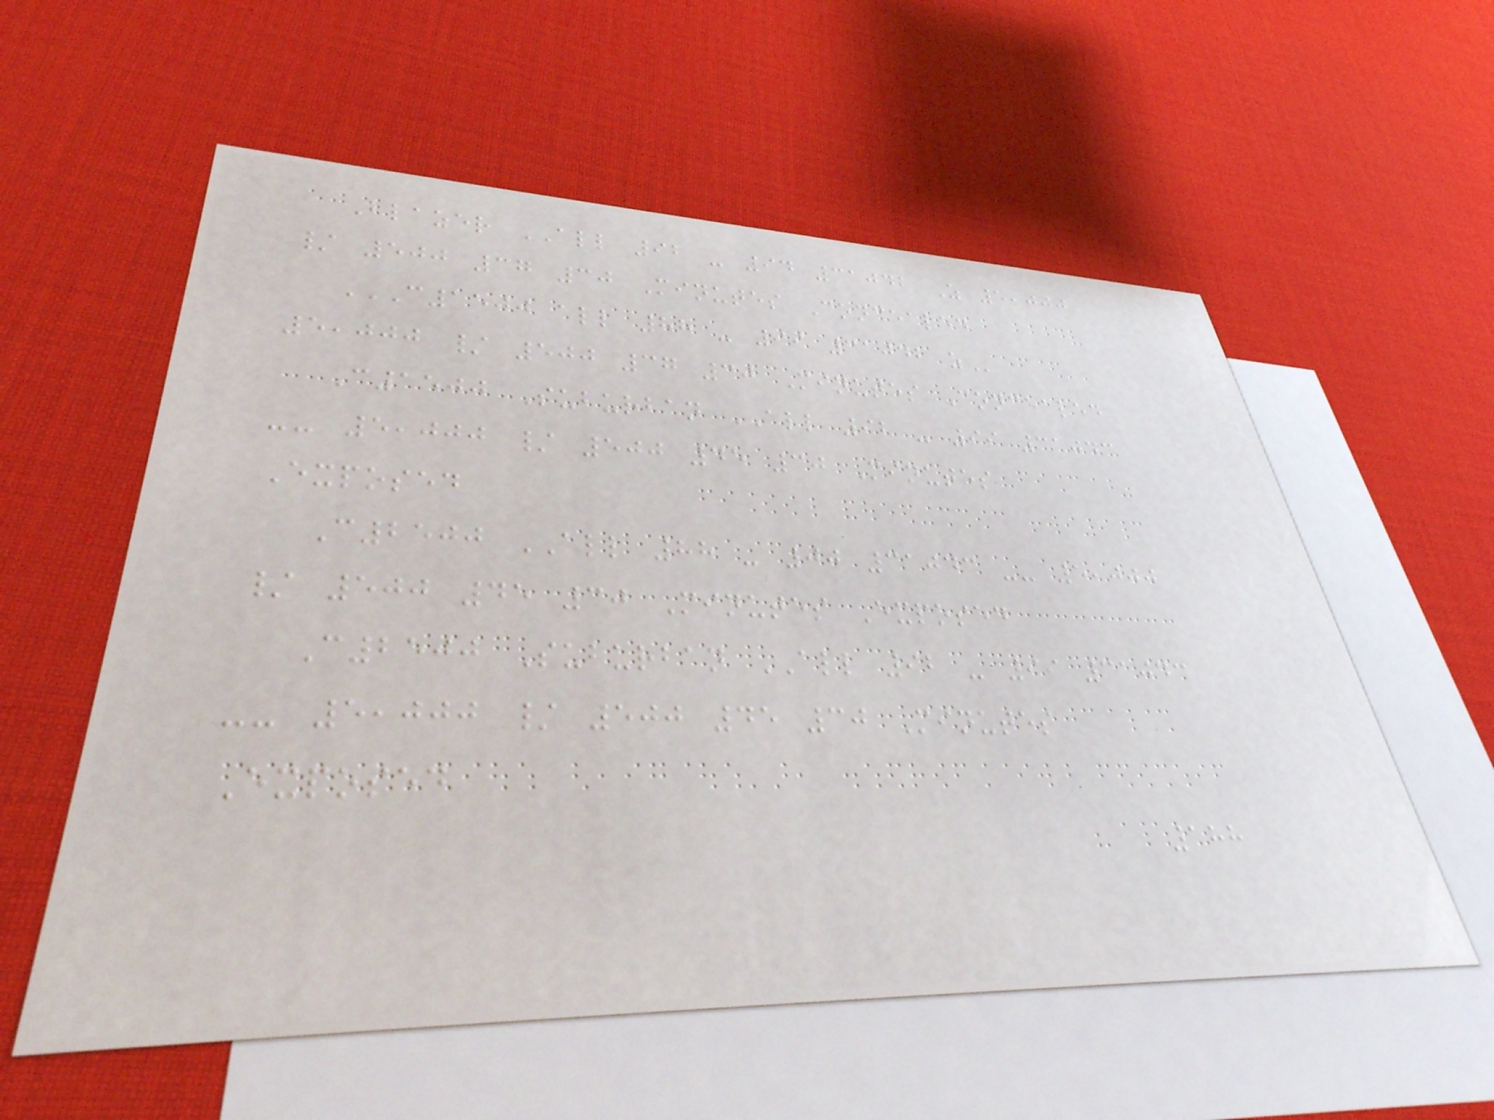Blazer ALL 92 - 94 31042 Z 5,000
/ 500 37 30 Minutes Concealed
C1500 ALL 88 - 99 31042 Z
5,000 / 500 37 30 Minutes Concealed
C1500 Suburban ALL 92 - 99 31043
-- 5,000 / 500 45 30 Minutes
Exposed
C2500 ALL 88 - 00 31043 -- 5,000
/ 500 45 30 Minutes Exposed
C2500 Suburban ALL 92 - 99 31043
-- 5,000 / 500 45 30 Minutes
Exposed
188
